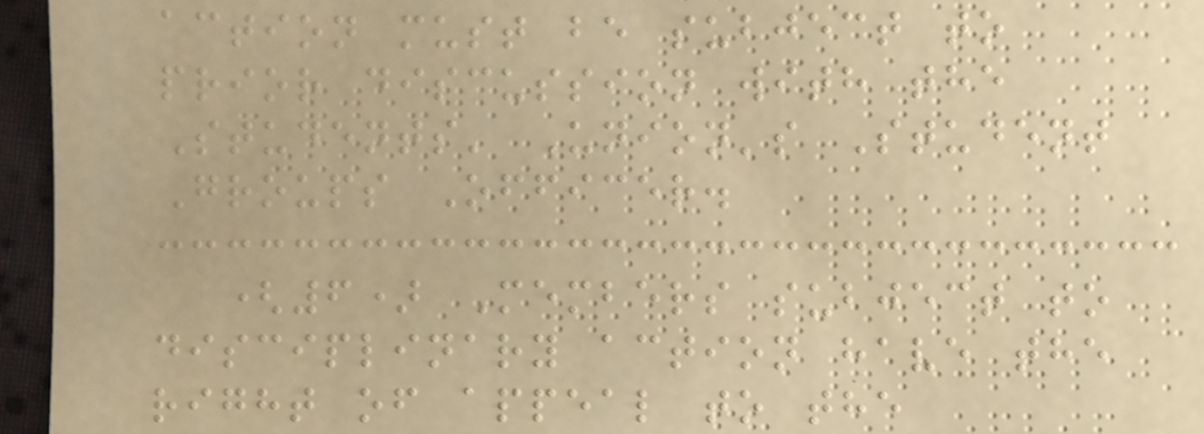action must be subject to
prior discussion with the
Students' Union's Student
Groups Officer.
(6) Members subject to
disciplinary action have the
right of appeal to the
